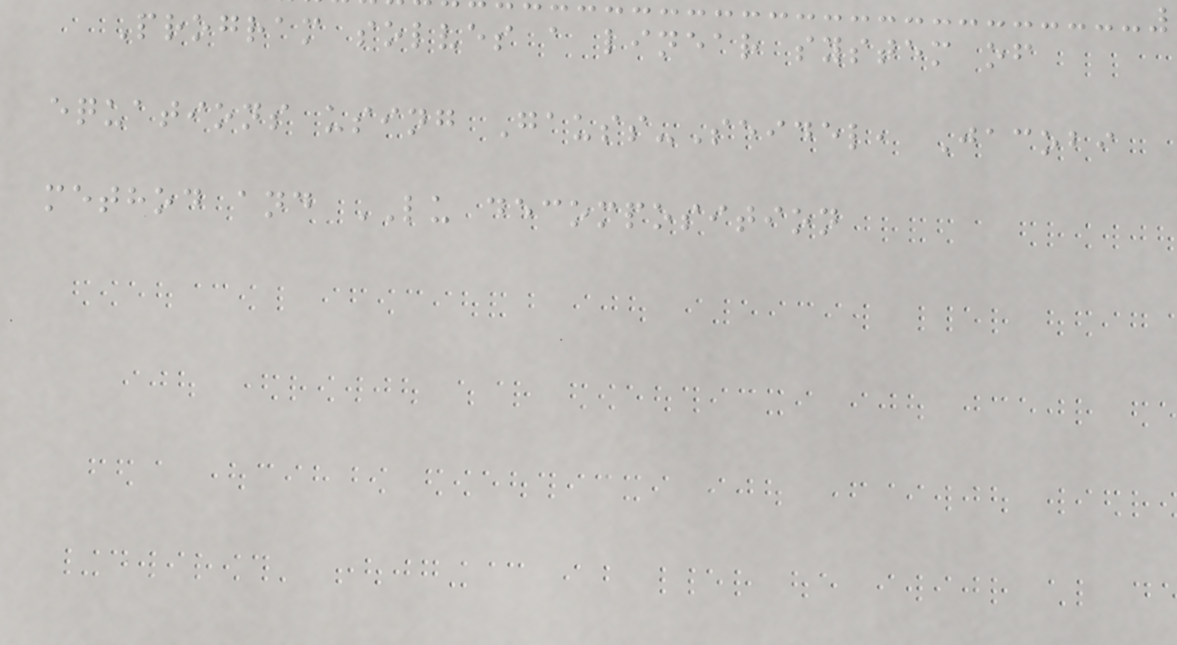Program solves a linear system of
equations using Gauss-Seidel, Jacobi
method and LU decomposition
